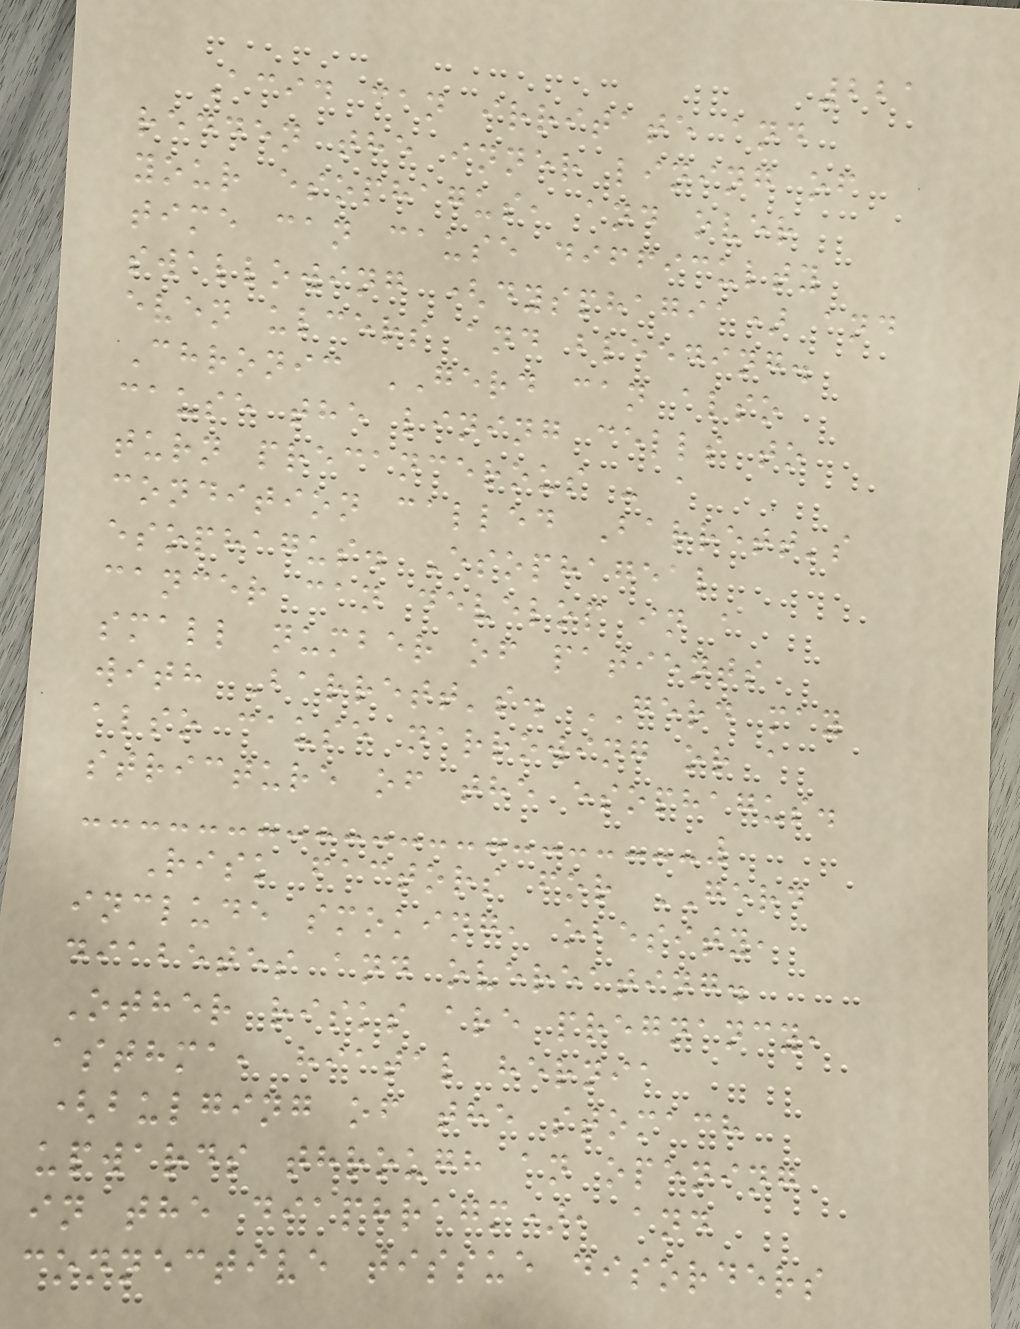221
Acid can irritate and
redden the inner lining of
your esophagus, and over
time can cause difficulty
swallowing (dysphagia) and
even ulcers and bleeding.
Chronic GERD can also
cause the lining cells to
turn precancerous - a
condition called Barrett's
esophagus. Esophageal
cancer can develop in a
small number of patients
with Barrett's. GERD may
also cause narrowing or a
stricture of the esophagus.
Risk factors for GERD
include smoking, obesity,
diabetes and overeating.
Other risks are pregnancy,
asthma, hiatal hernia
(bulging of the stomach
upwards through an opening
in the diaphragm), and
connective tissue disorders
